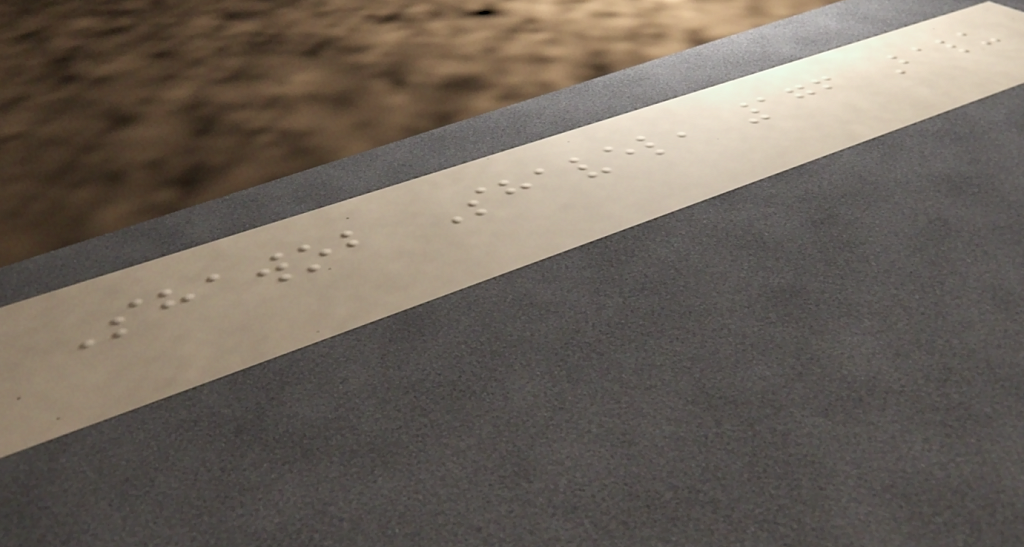Shawob Shavel, 176 Balu
